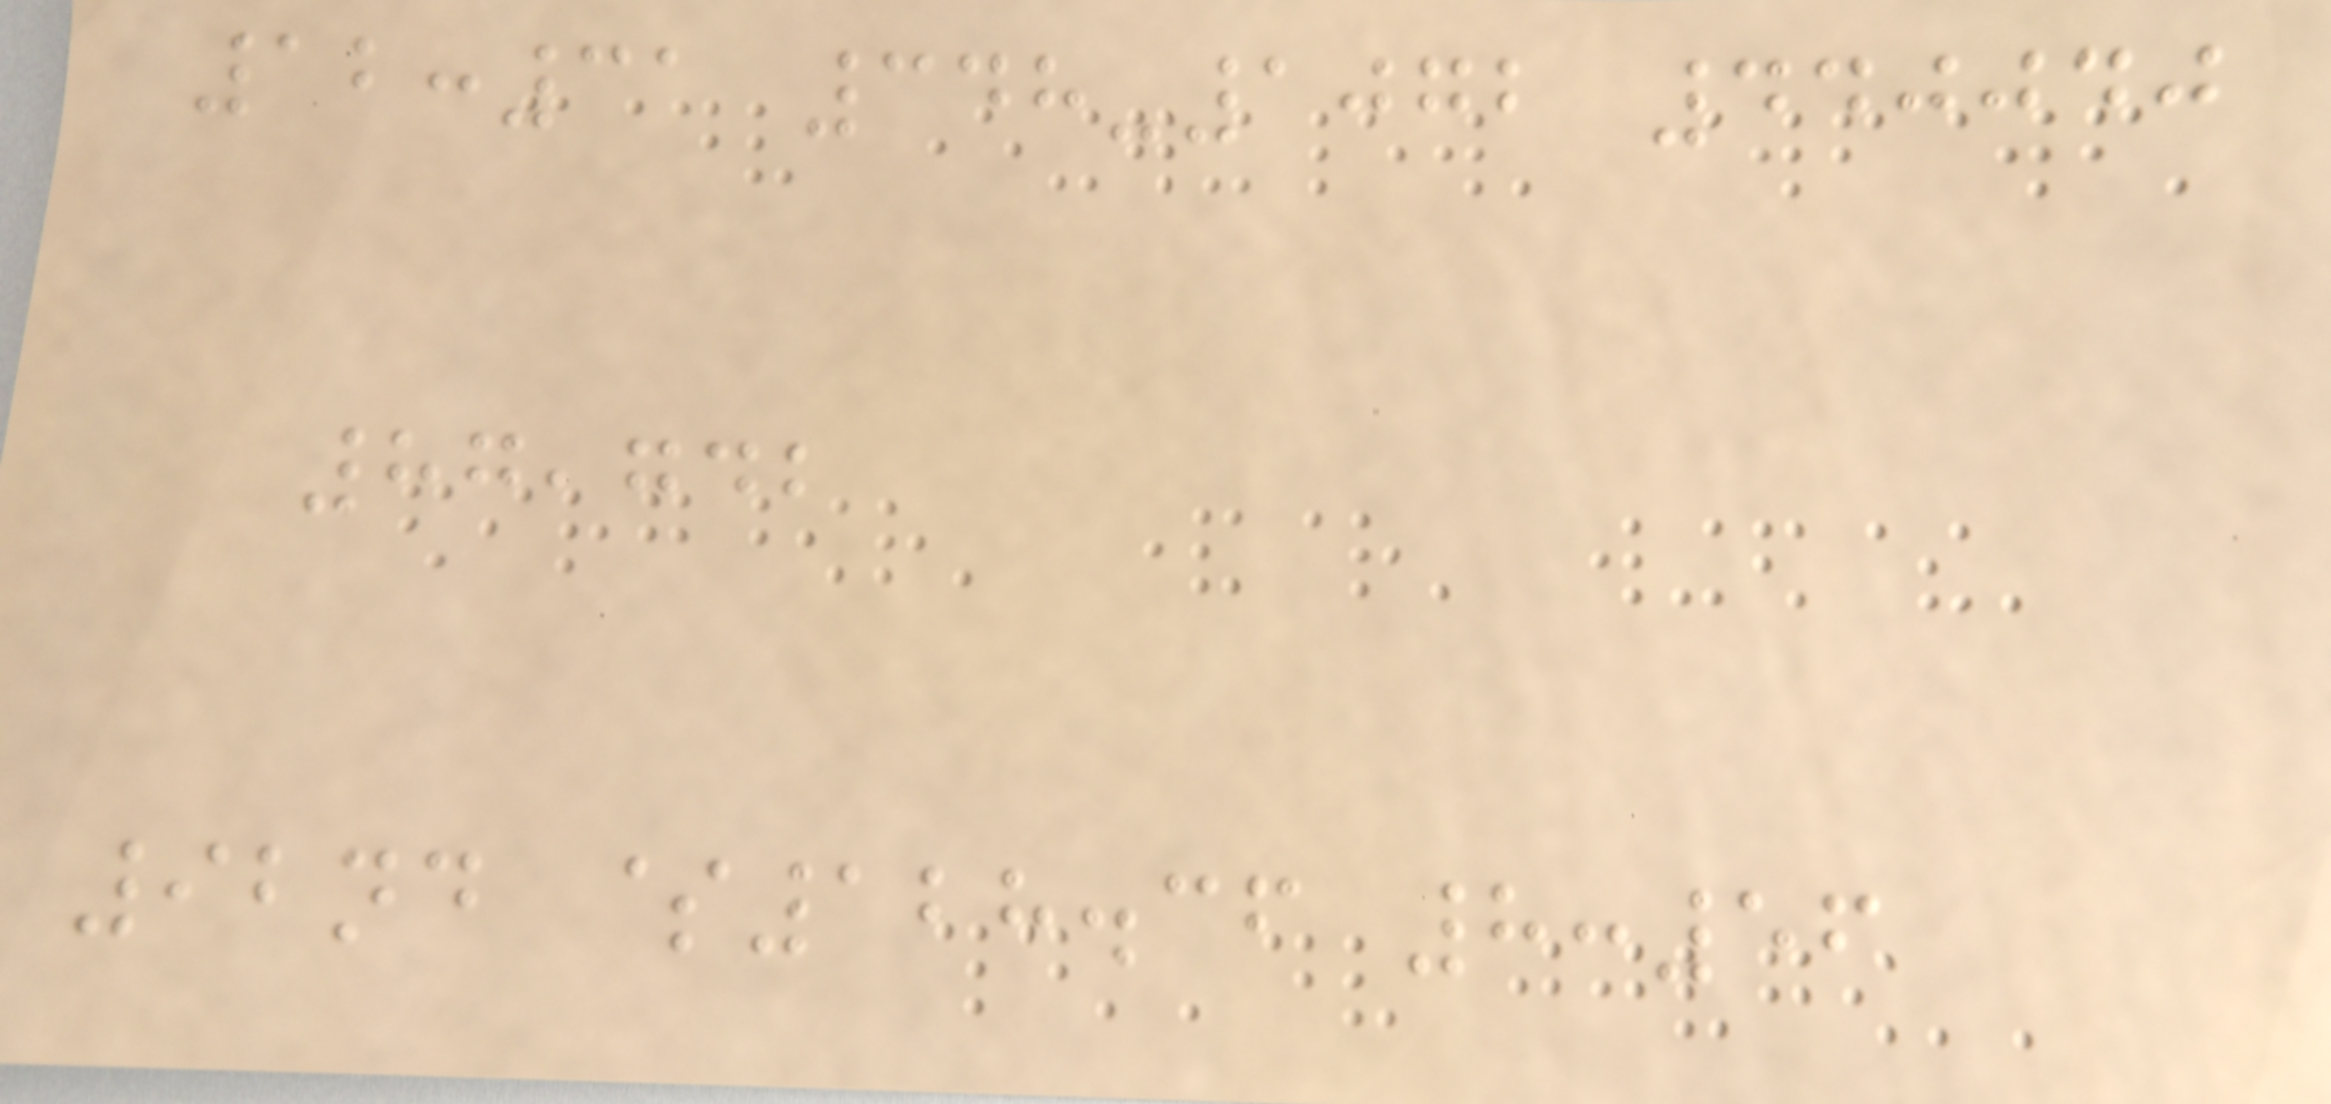12:31 348-1072 440040
87,742
92nd $128.36 8:56
